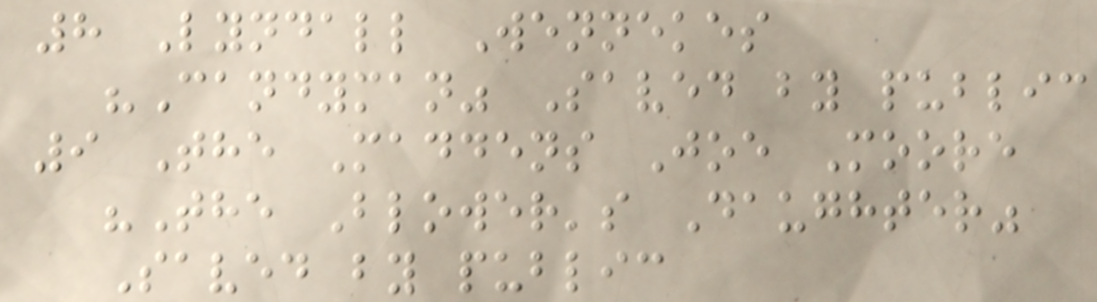8 Lyndall Wennekes
"Candyman" Saved by public
9 The Maddens Joe Moore
"The Blower's Daughter"
Saved by public
